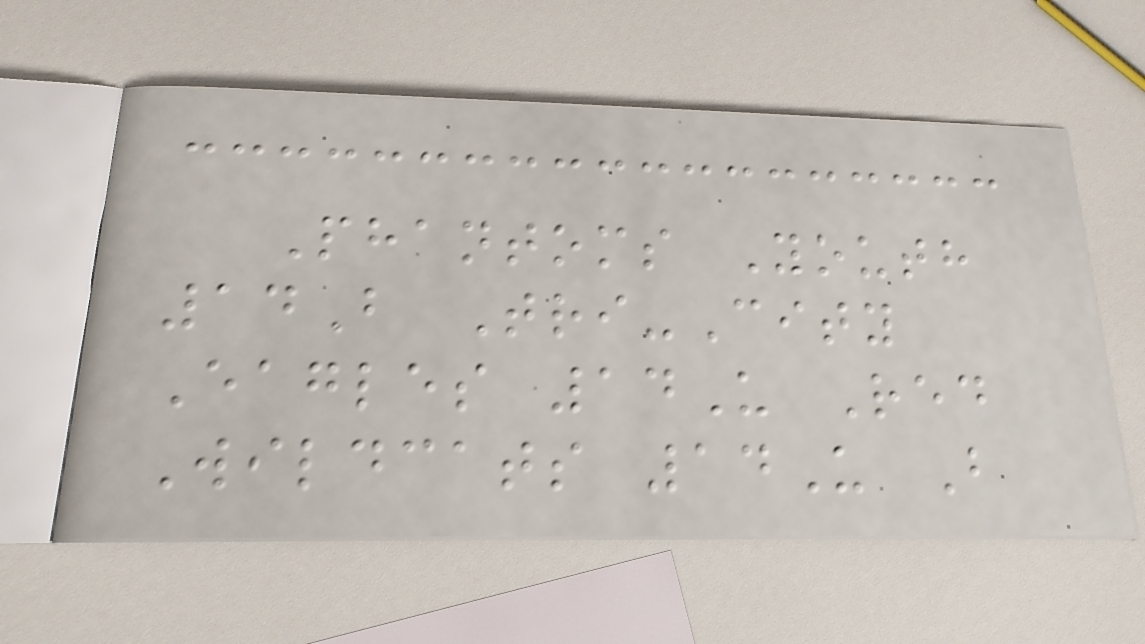Phantoms Youth
14B Tri-City
Eagles 14U Red
Wildcats 14U B
